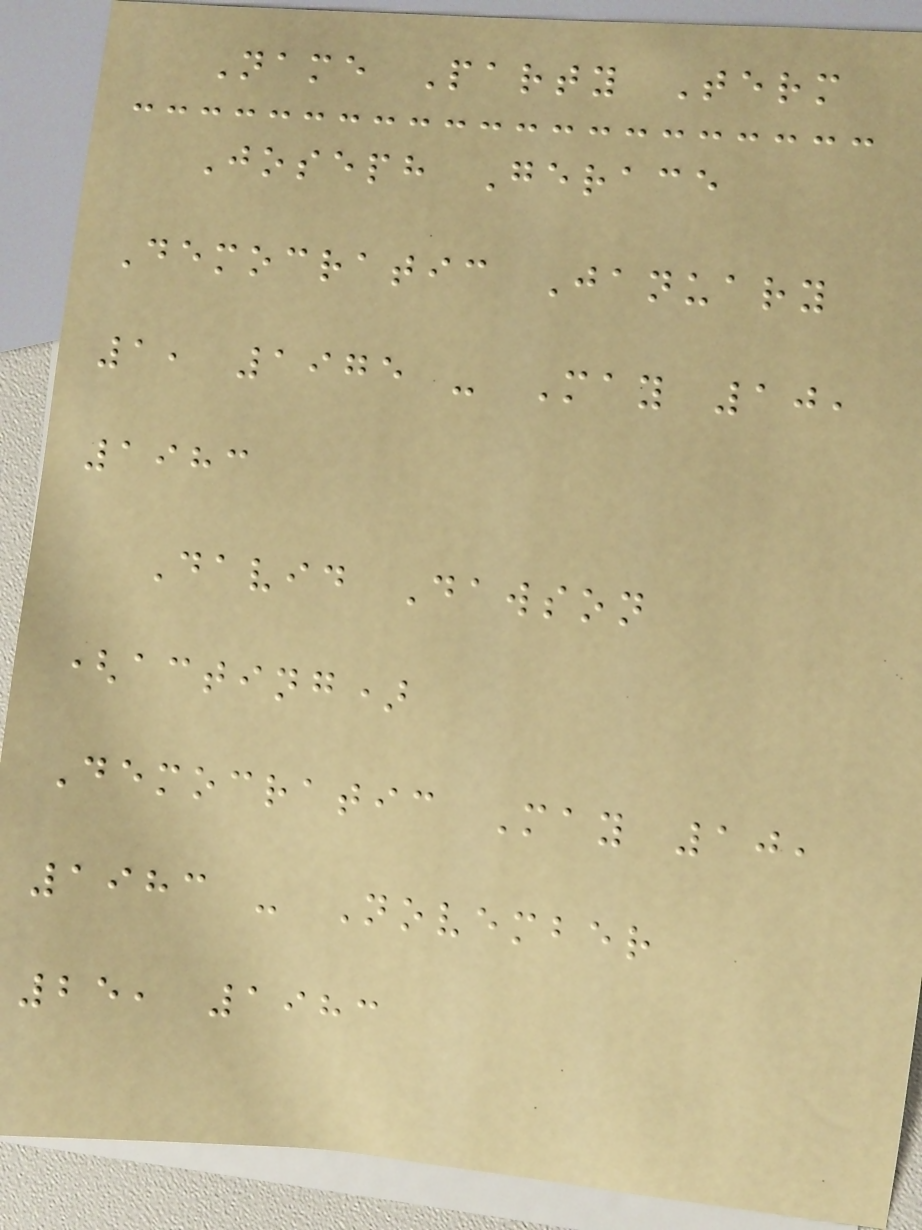Name Party Term
Joseph Gerace
Democratic January
1, 1975 - May 10,
1983
David Dawson
(acting)
Democratic May 10,
1983 - November
25, 1983
